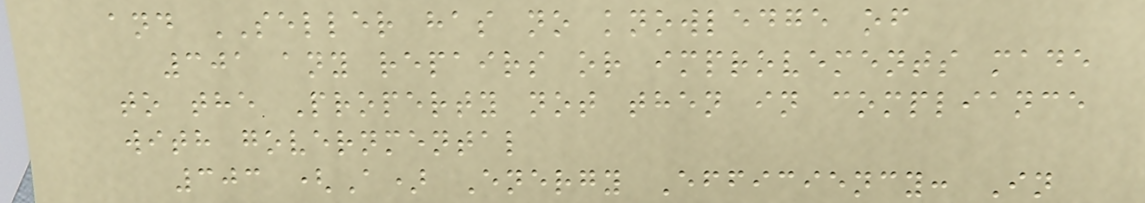and SELLER has no knowledge of
301 any repairs or improvements made
to the Property not then in compliance
with governmental
303 (A) Energy Efficiency: In
